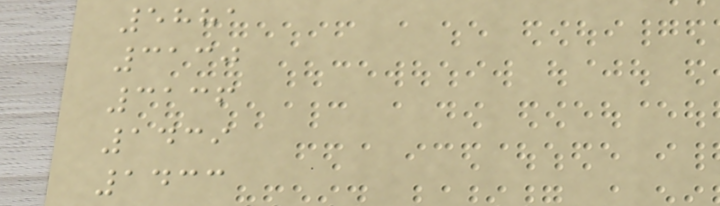5881
3130
3136
1439
1433
